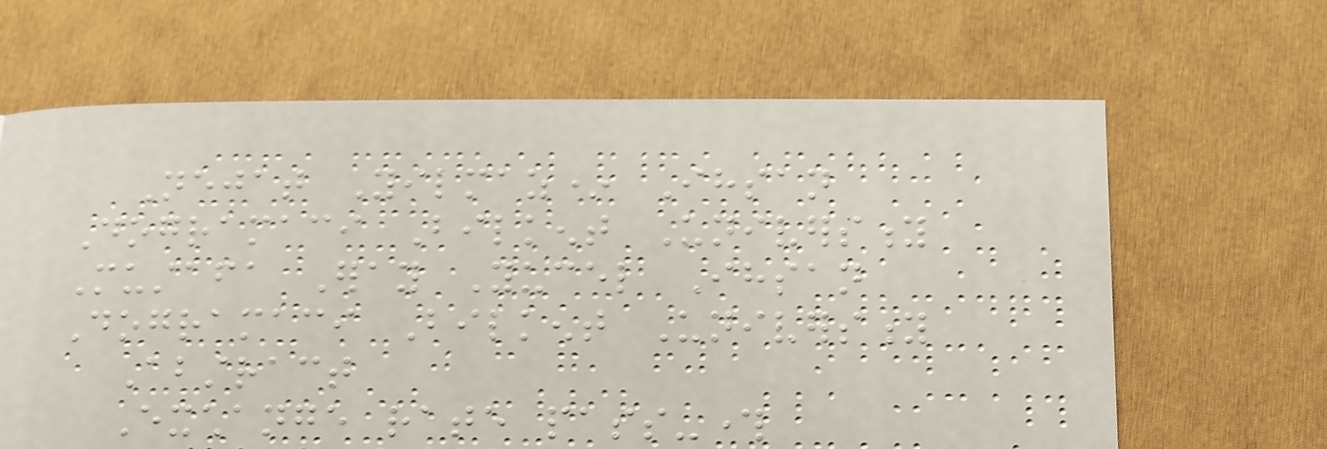Nejat Yilmaz* Ihsan
Dogramaci Bilkent University
Mustafa Eray Yucel Ihsan
Dogramaci Bilkent University
Abstract
Exchange rate pass-through
